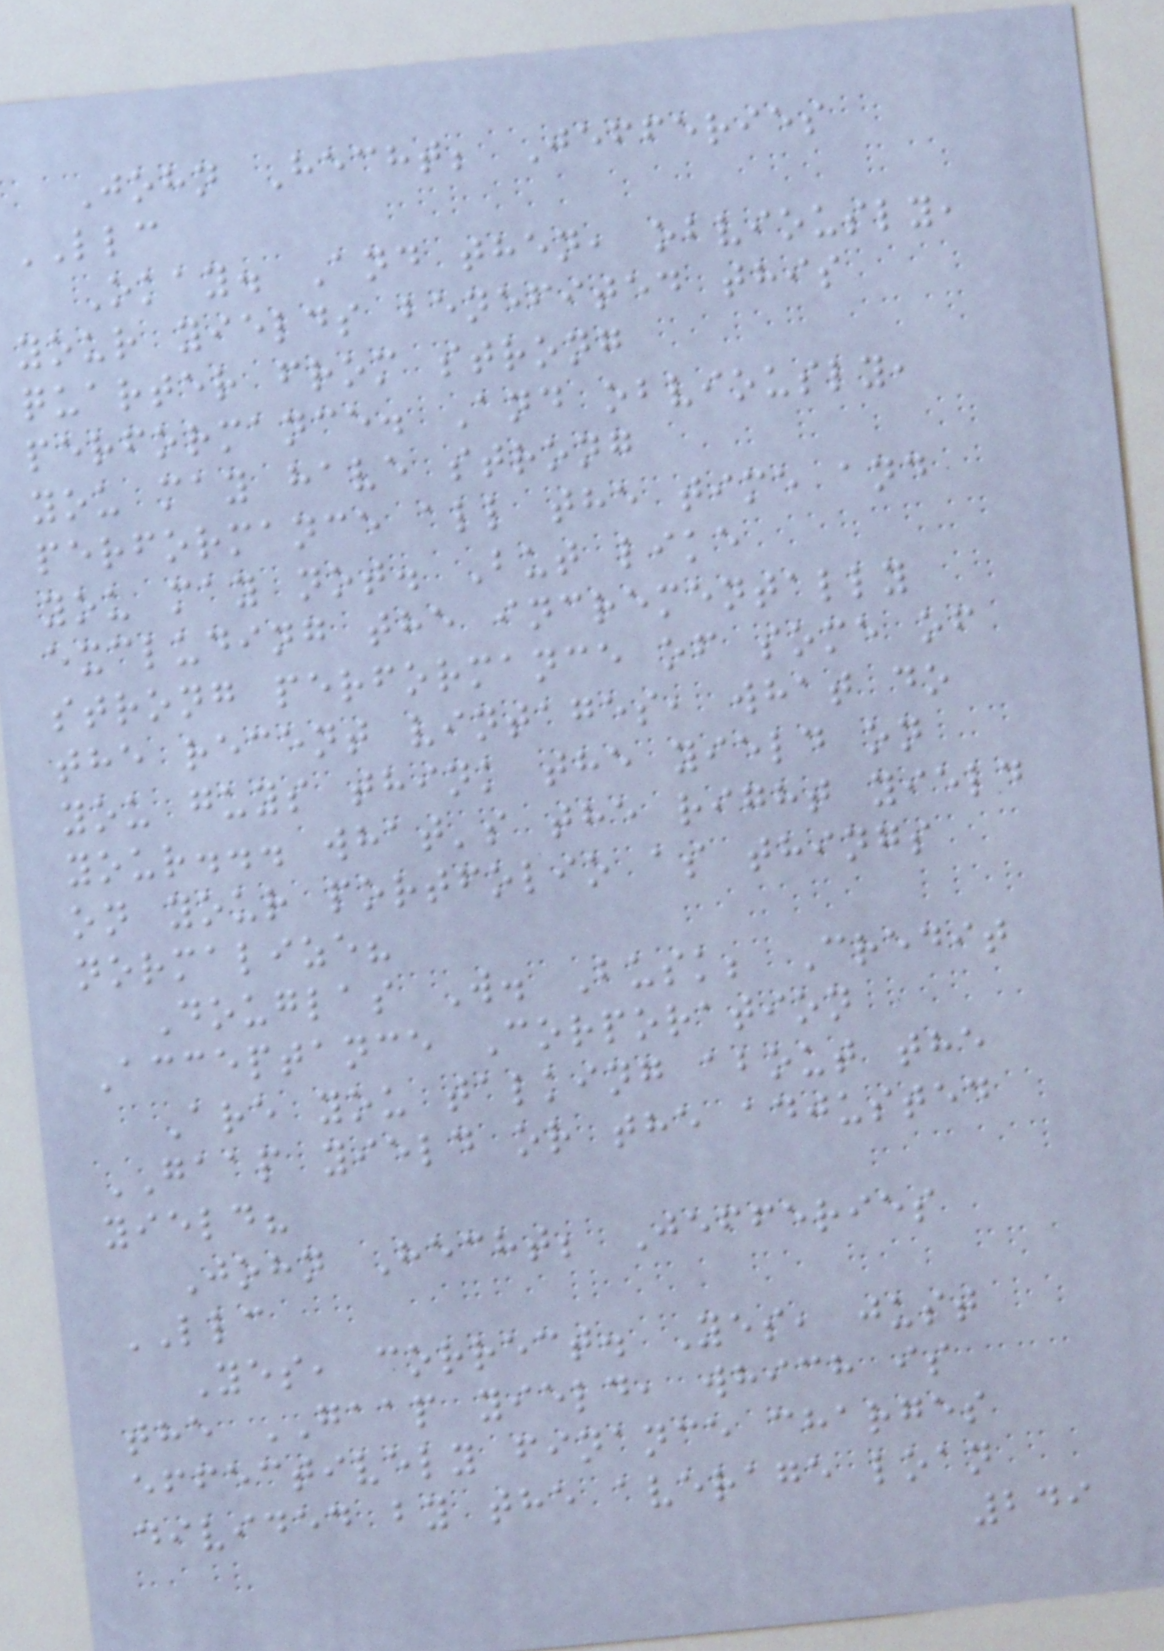John Hecht; Jefferies
LLC
Okay. And then, obviously,
your yields benefited this
quarter from strong
performance. And obviously,
you may have strong
performance all the time and
you may not. But like
excluding the incrementally
strong performance of some of
the recent vintages, what do
you guys think the yield on
your... what's the right yield
on your portfolio as things
normalize?
Douglas W. Busk; Credit
Acceptance Corporation
Are you talking about the
GAAP yield or the adjusted
yield?
John Hecht; Jefferies
LLC
Yes, correct. Yes, just
the GAAP yield, which is
effectively finance charges
divided by the average loan
249
